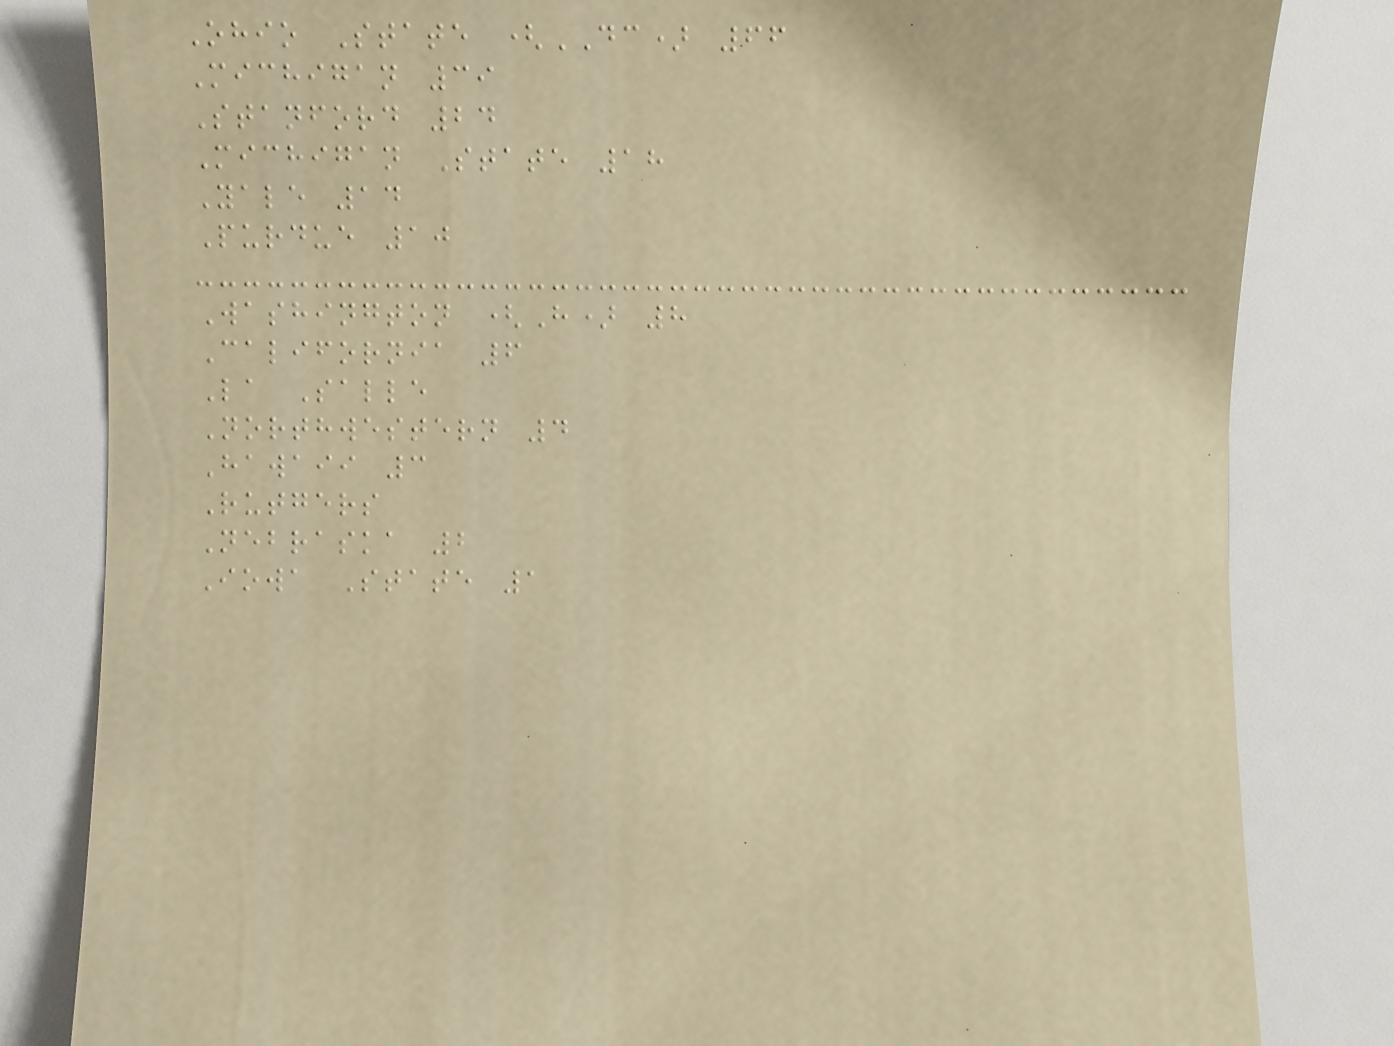Ohio State (DC) 66
Michigan 39
Stanford 24
Michigan State 18
Yale 14
Purdue 10
Washington (H) 8
California 6
La Salle
Northwestern 4
Hawaii 3
Rutgers
Nebraska 2
Iowa State 1
